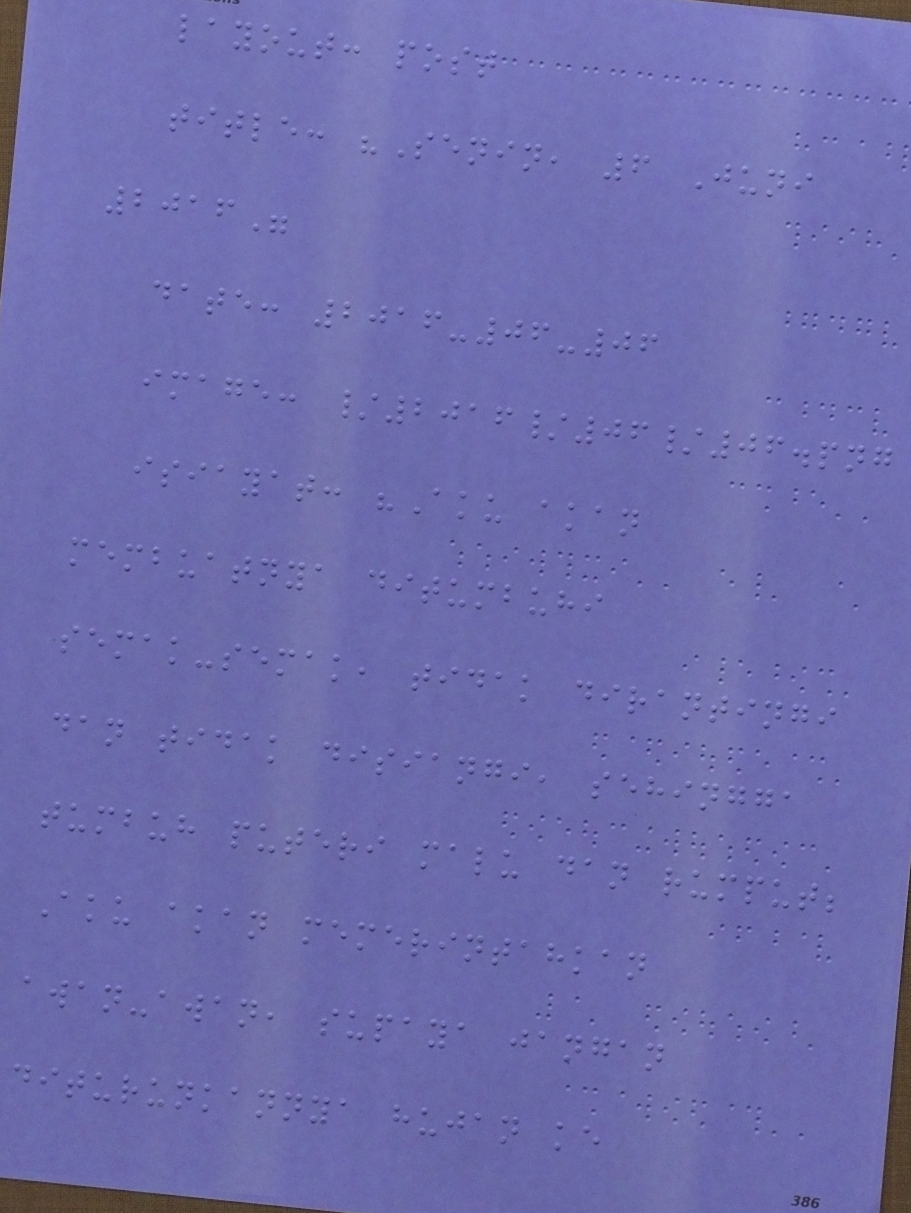layout: post
title: "Senin, 6 Juni
2016"
date: 2016-06-06
image: /2016/06/06.png
isiayat: "Aku akan
membuatnya ditumbuhi
semak-semak, tidak dirantingi
dan tidak disiangi, sehingga
tumbuh puteri malu dan rumput;
Aku akan memerintahkan
awan-awan, supaya jangan
diturunkannya hujan ke
